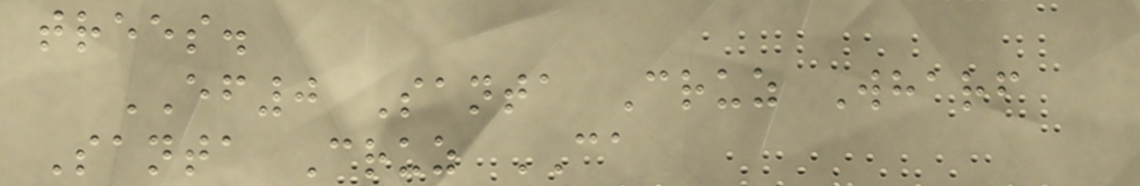trees.
EF0 Santa Cruz Wharf
Santa Cruz CA
